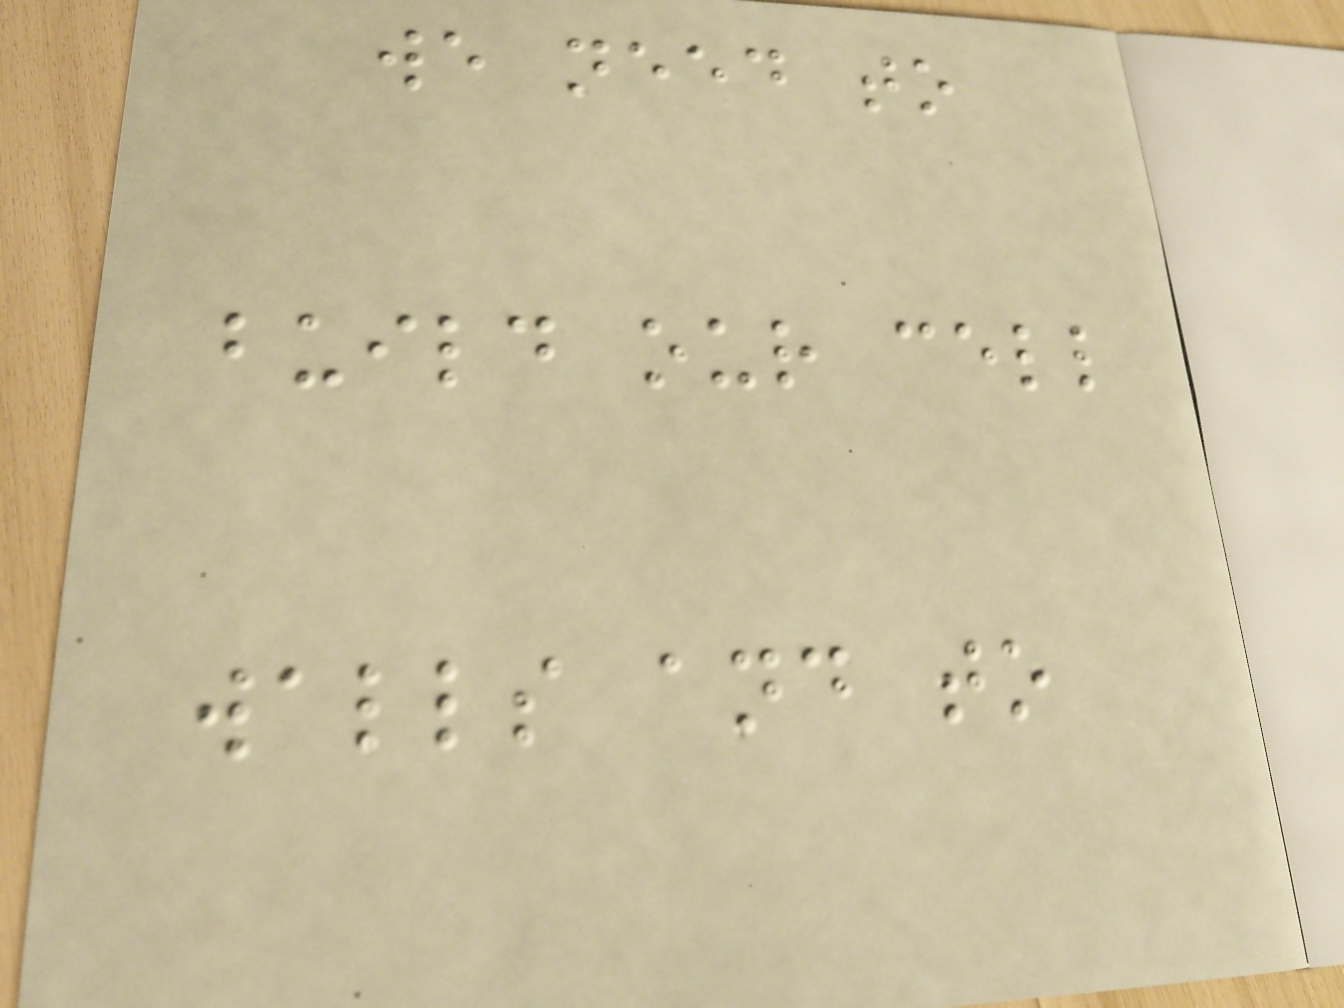we need to
build our cell
walls and to
